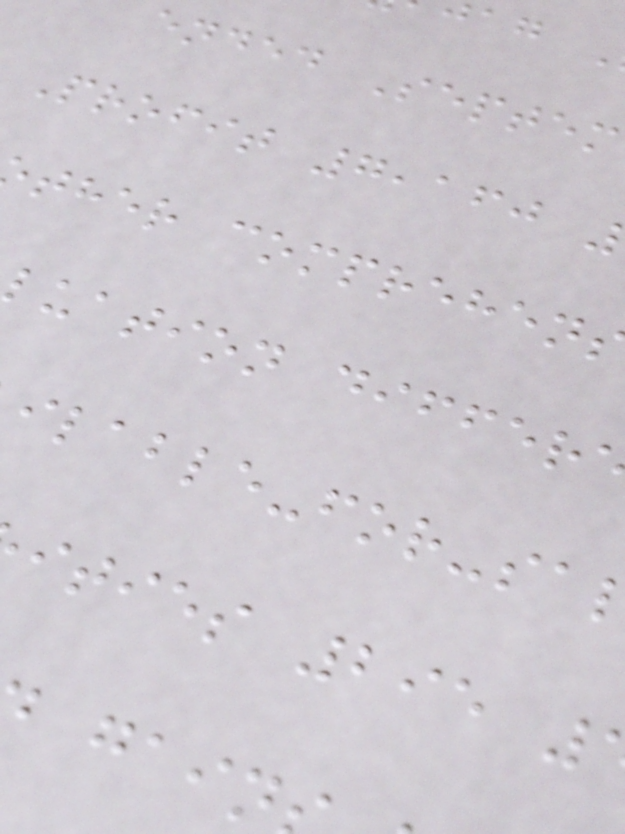ended Septem
Profit 7,160
ther comprehen
luation differ
ities 295
